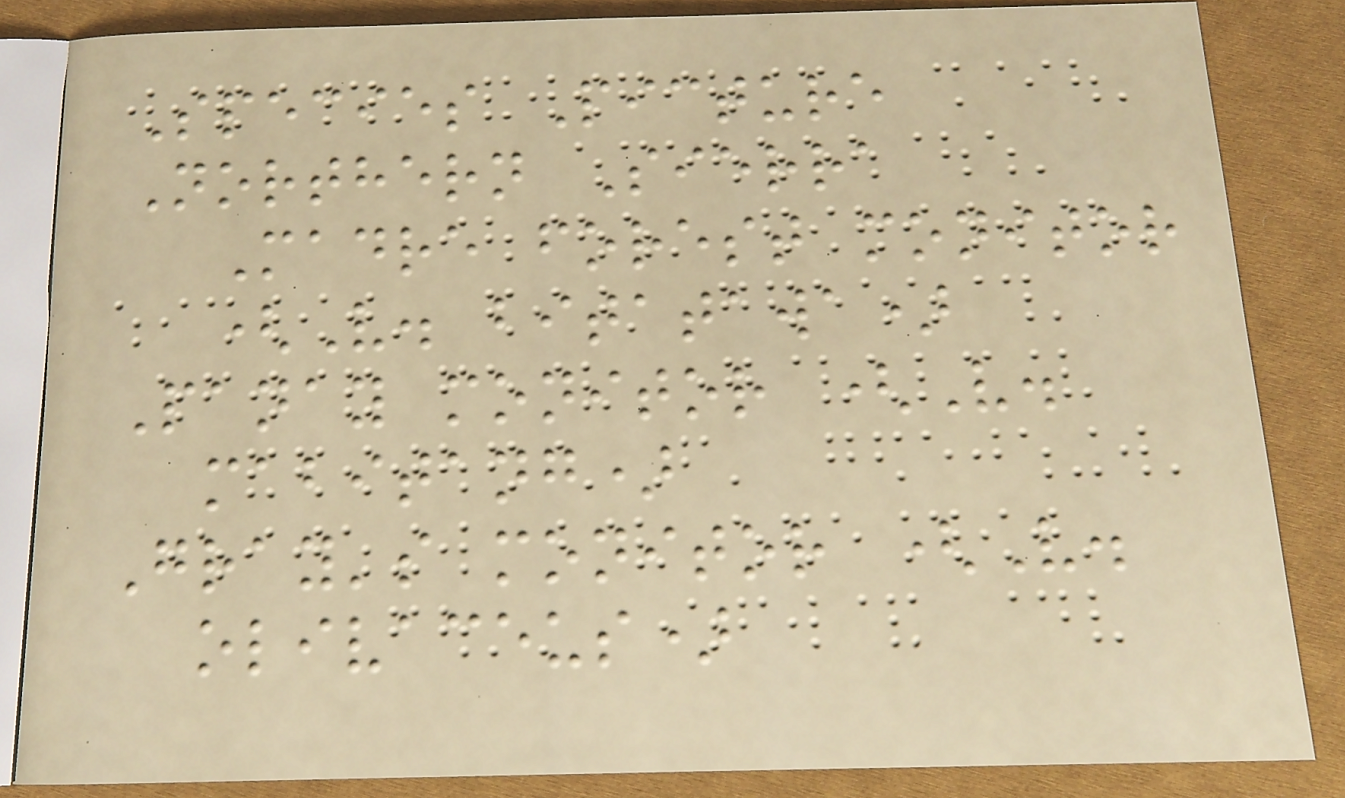Species Picture
Northern Sierra
Madre forest monitor
(V. bitatawa)
Panay monitor (V.
mabitang)
Gray's monitor (V.
olivaceus)
